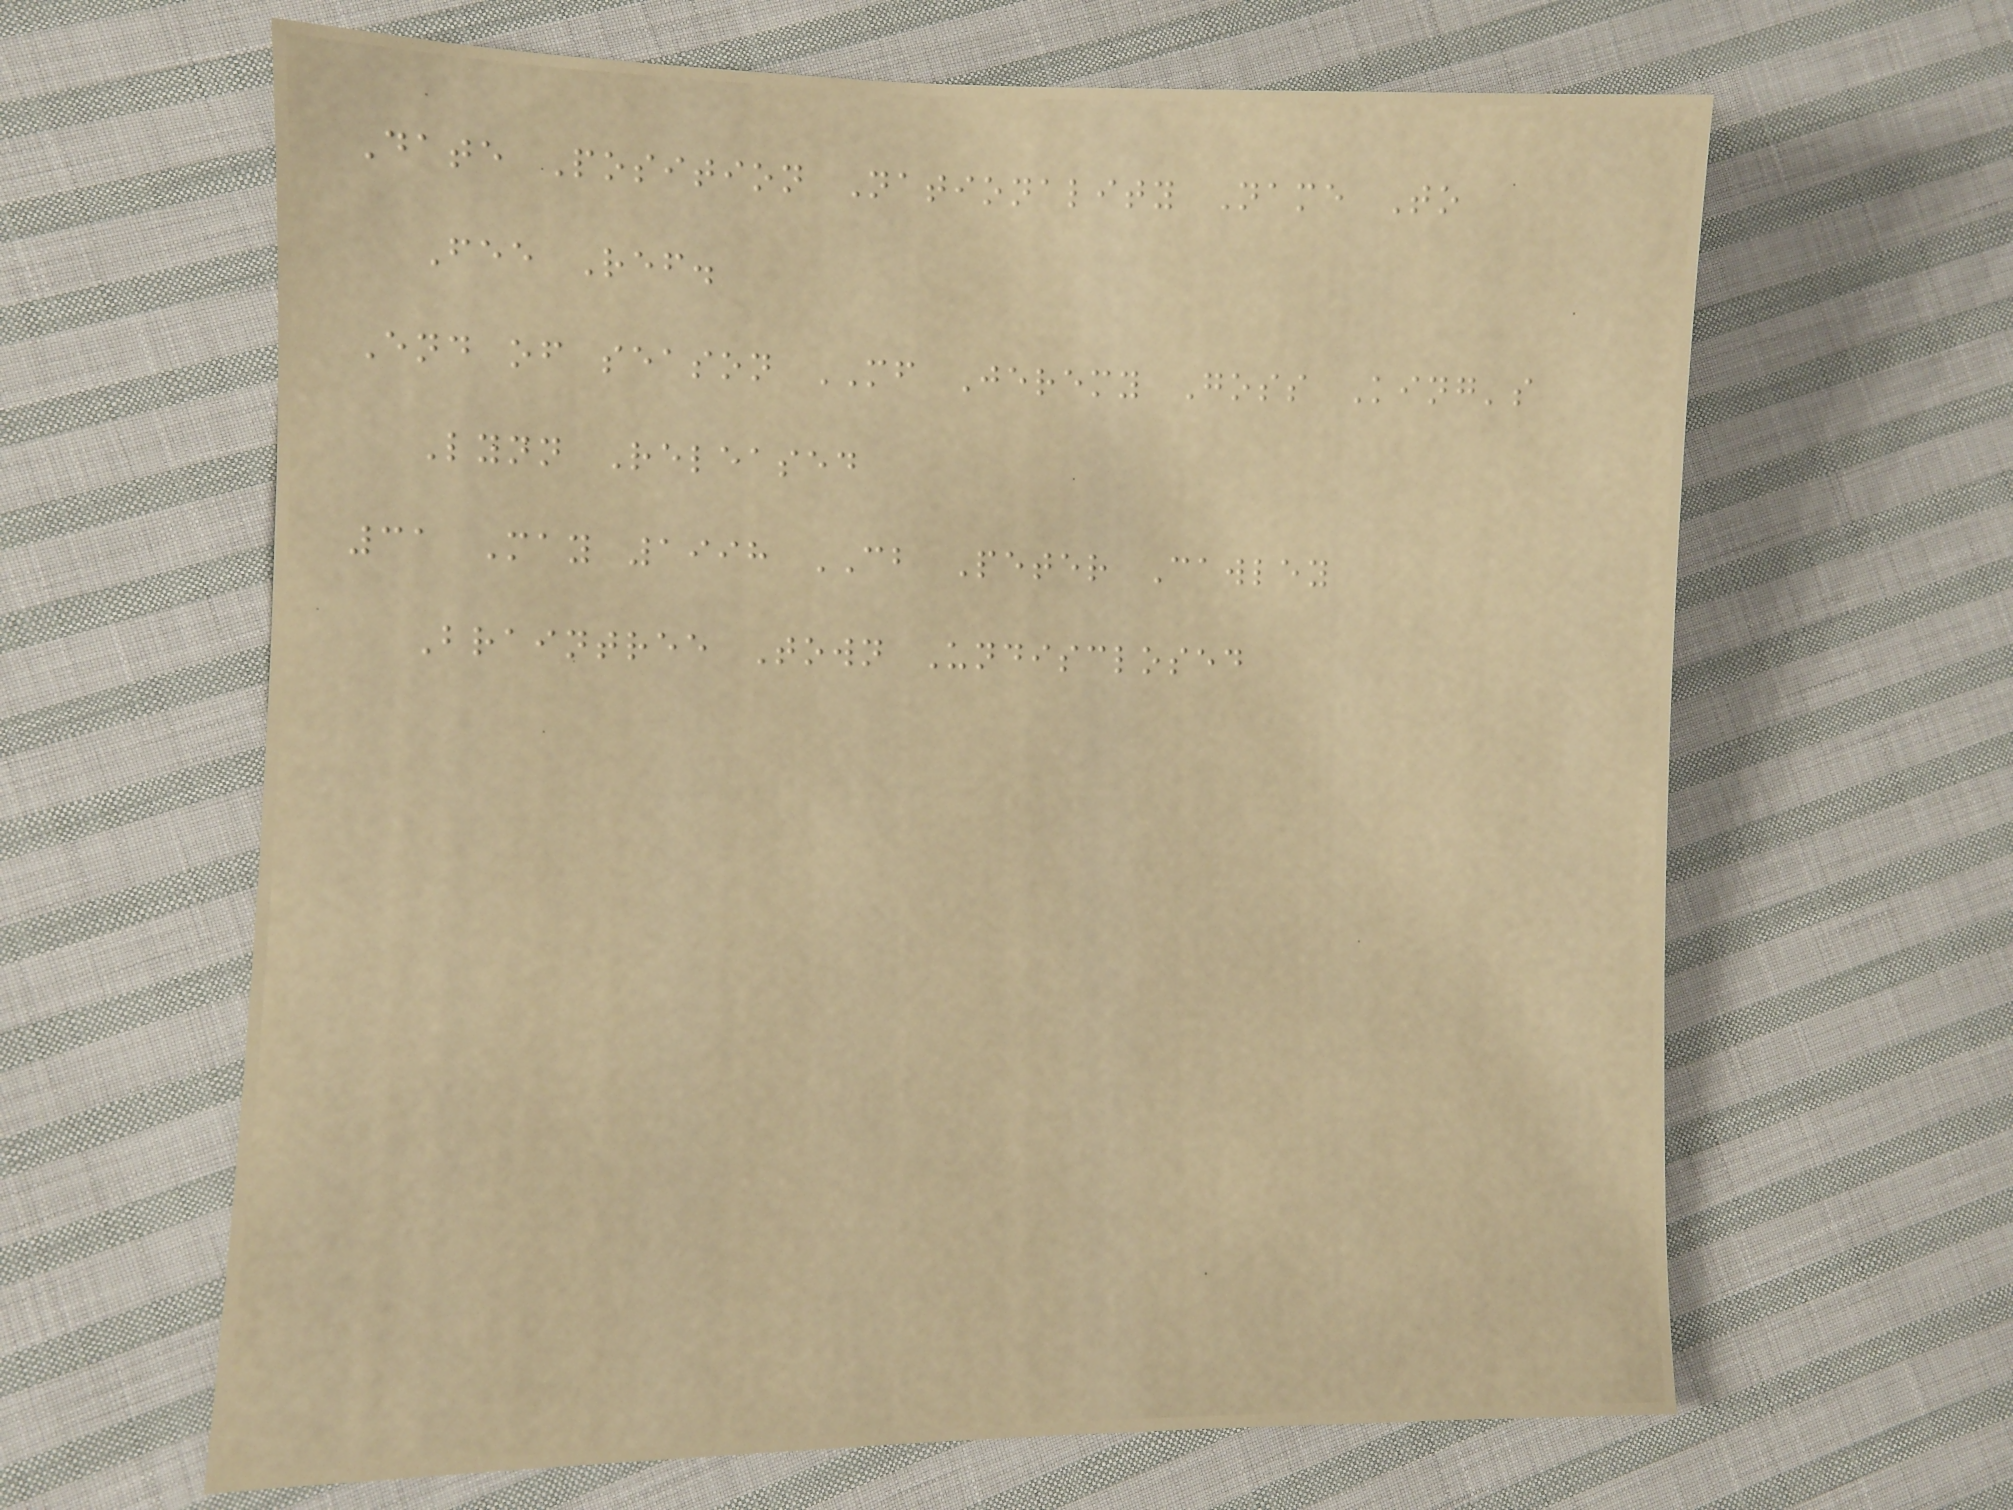Date Position Nationality Name To
Fee Ref.
End of season MF Jeremy Goss King's
Lynn Released
31 May 1998 CB Peter Cawley
Braintree Town Undisclosed
